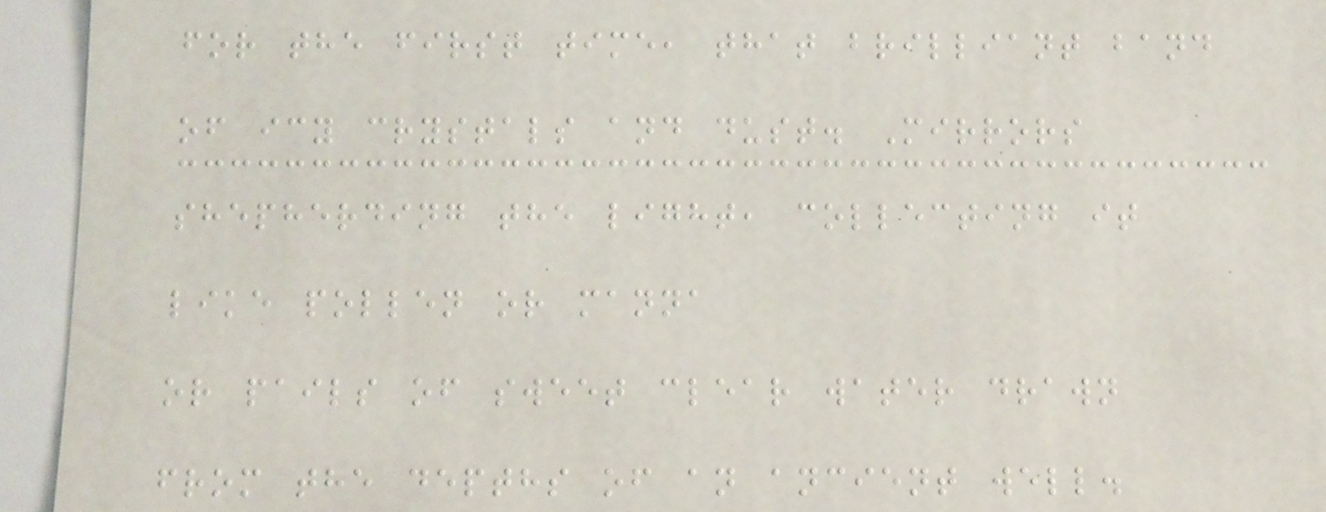for the first time, that brilliant band
of icy crystals and dust. Mirrors
shepherding the light, collecting it
like pollen or manna
or pails of sweet clear water drawn
from the depths of an ancient well.
